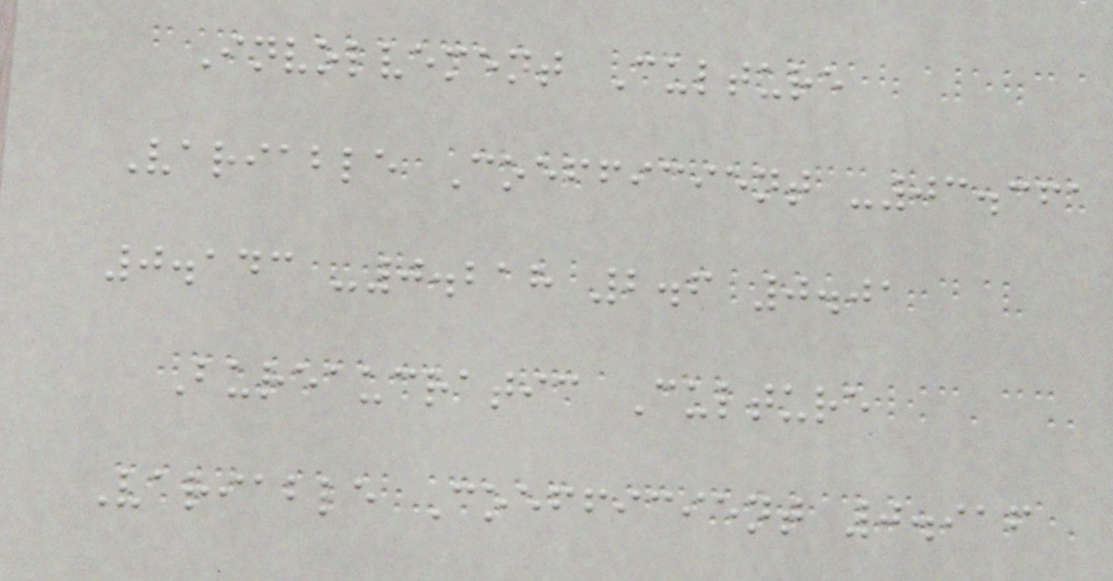Involvement Culture
Variable Coefficient -03.361
0.143 -0.218 2.6 0.01
Bureaucratic Culture
Variable Coefficient 0.916
